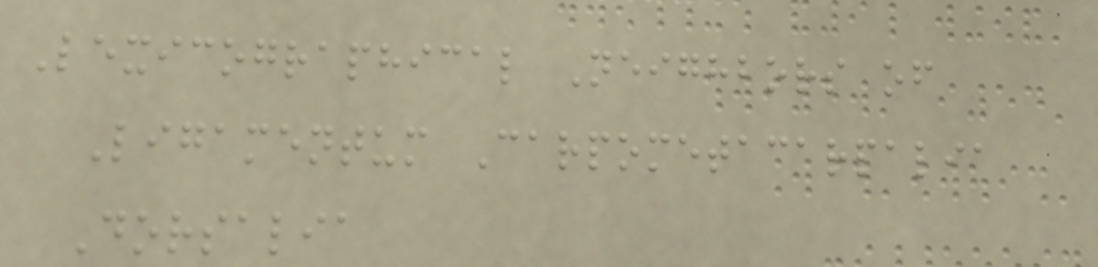Lexicographical Neighbors of
Ligamentum Carpometacarpalia
Dorsalia
